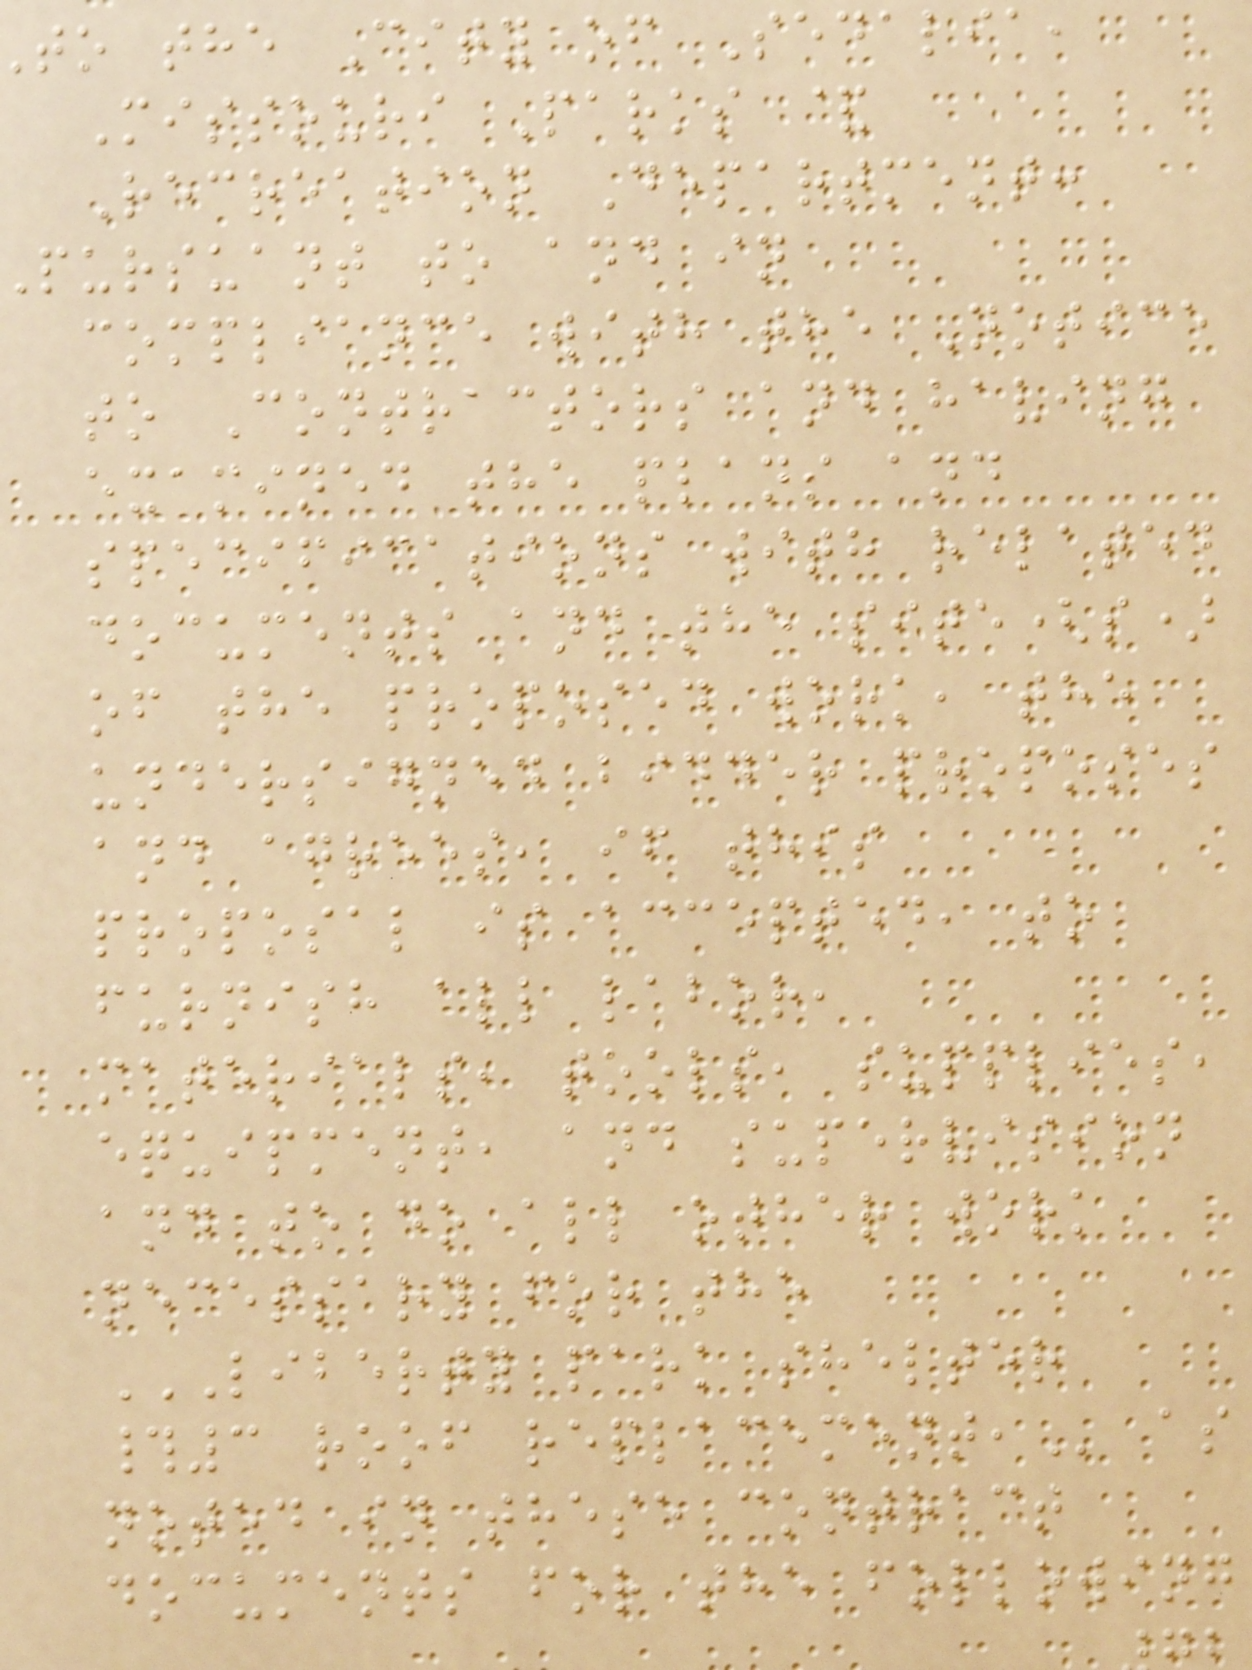to the City of Sedalia,
Missouri Parks &
Recreation Department:
pursuant to and in
compliance with the Notice
to Contractors and having
examined the plans and
specifications with related
documents and the site(s)
of the proposed work, the
undersigned bidder proposes
and agrees, if this
proposal is accepted, to
furnish all labor,
materials, tools, supplies,
equipment, and supervision
and to do all other work
necessary for the
LIBERTY PARK SHELTER
#3 roof
noted in these contract
documents for the following
